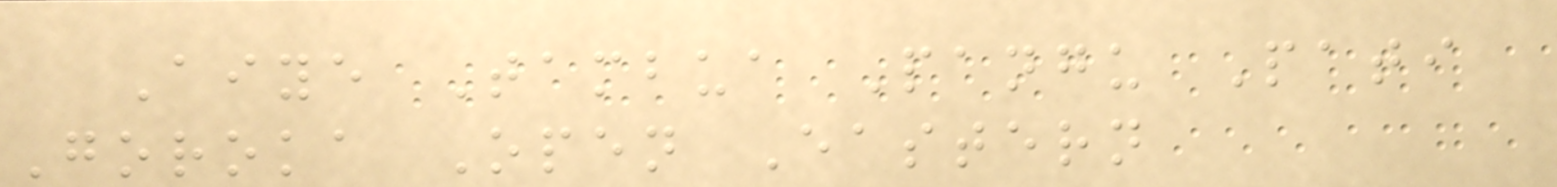Aiye Tambua Pangu Pati
Goroka Open Eastern
